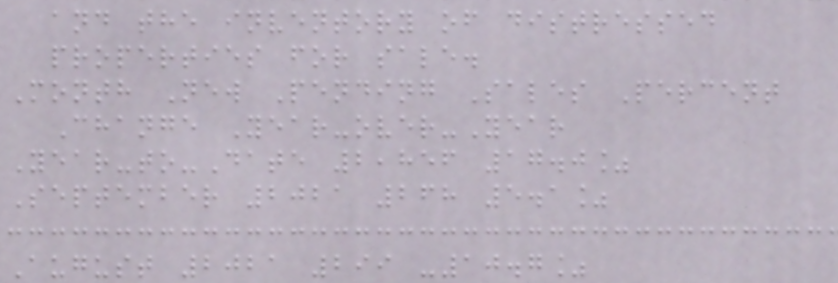and the inventory of distressed
properties for sale.
Month New Pending Sales Percent
Change Year-over-Year
Year-to-Date 2,856 17.0%
September 2021 268 5.1%
August 2021 299 -10.7%
